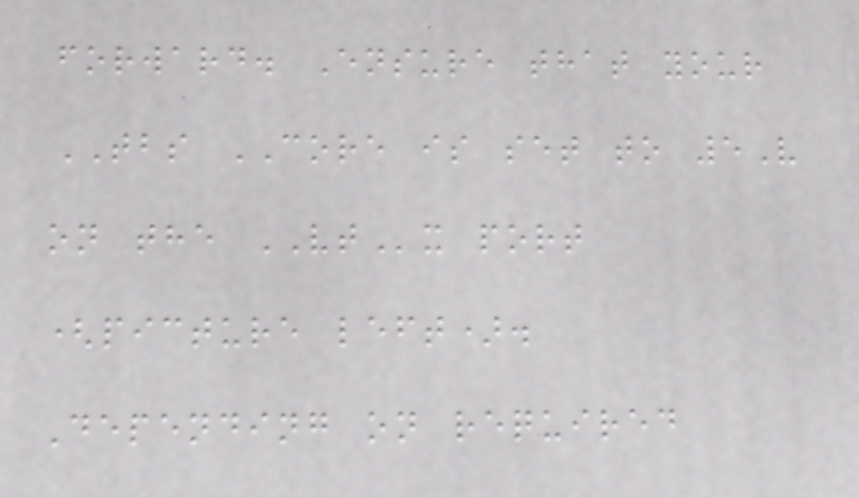forward. Ensure that your
TBS CORE is set to 5V
on the VTx port
(picture left).
Depending on required
